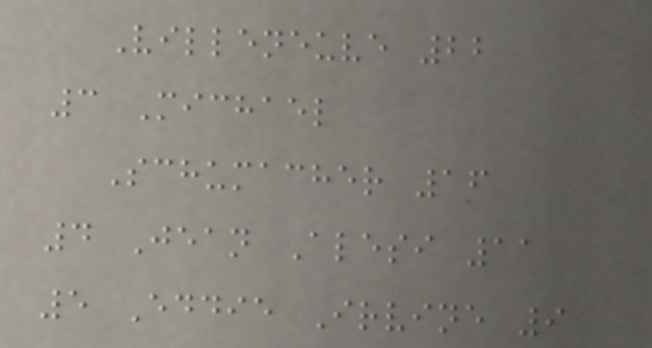Villeneuve 22
3 Michael
Schumacher 16
4 Jean Alesi 11
5 Eddie Irvine 9
